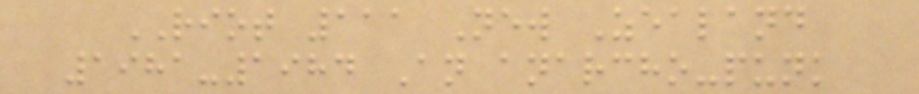RIOT 111 New Zealand
1981-1984 An anarcho-punk
